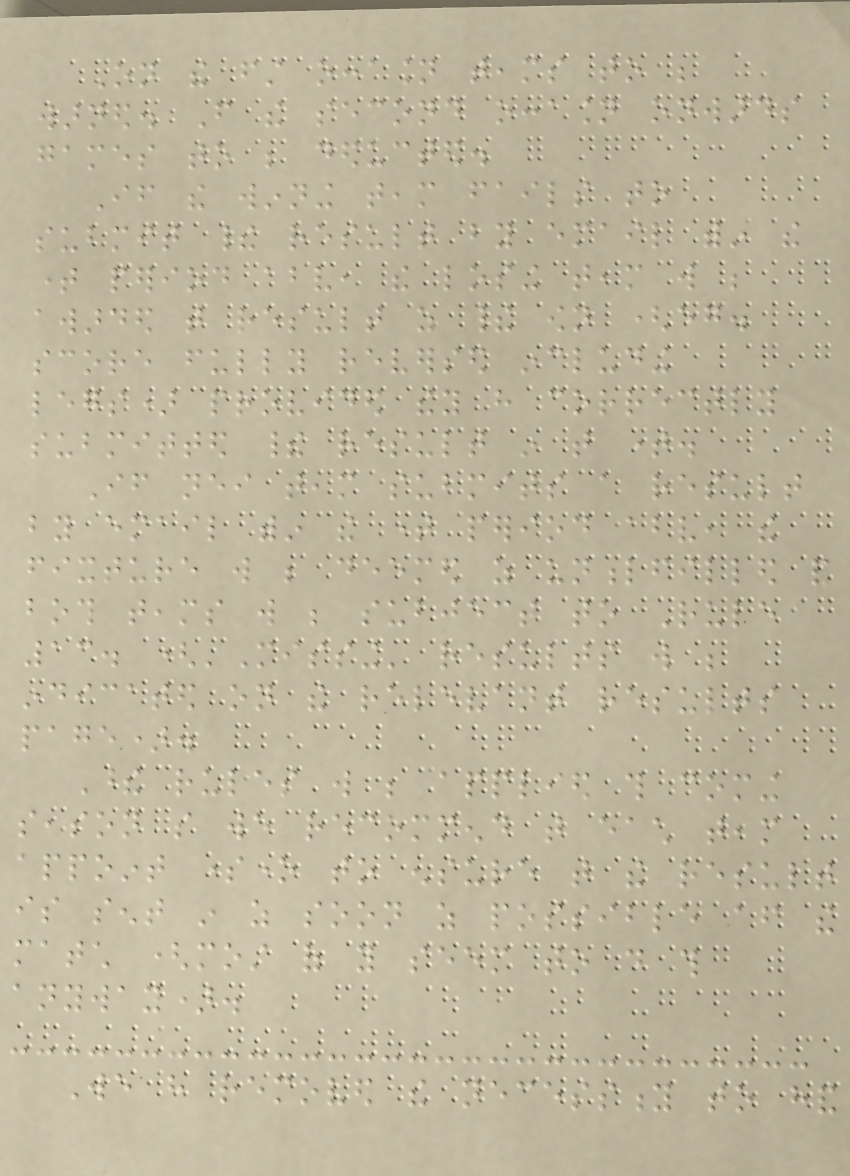On the first occasion teams to be
warned. From the second occasion onwards
games to be deducted.
If the winning team fails to
submit their result by email within the
time period above, the losing team will be
awarded that result as their own (eg.
score fully reversed including
legs) provided they have correctly
submitted their result in that time.
If neither team submits a result
by email within the time period above, the
fixture will be deemed as unfulfilled and
both teams will be subject to Rule
13. ('Missing' results will be
indicated on the relevant results
page).
These rules will be applied this coming
season so we recommend that each team
appoint someone to ensure that the result
is sent in as soon as possible after the
match (most of you seem to do this
anyway).
We have removed the necessity to hand
